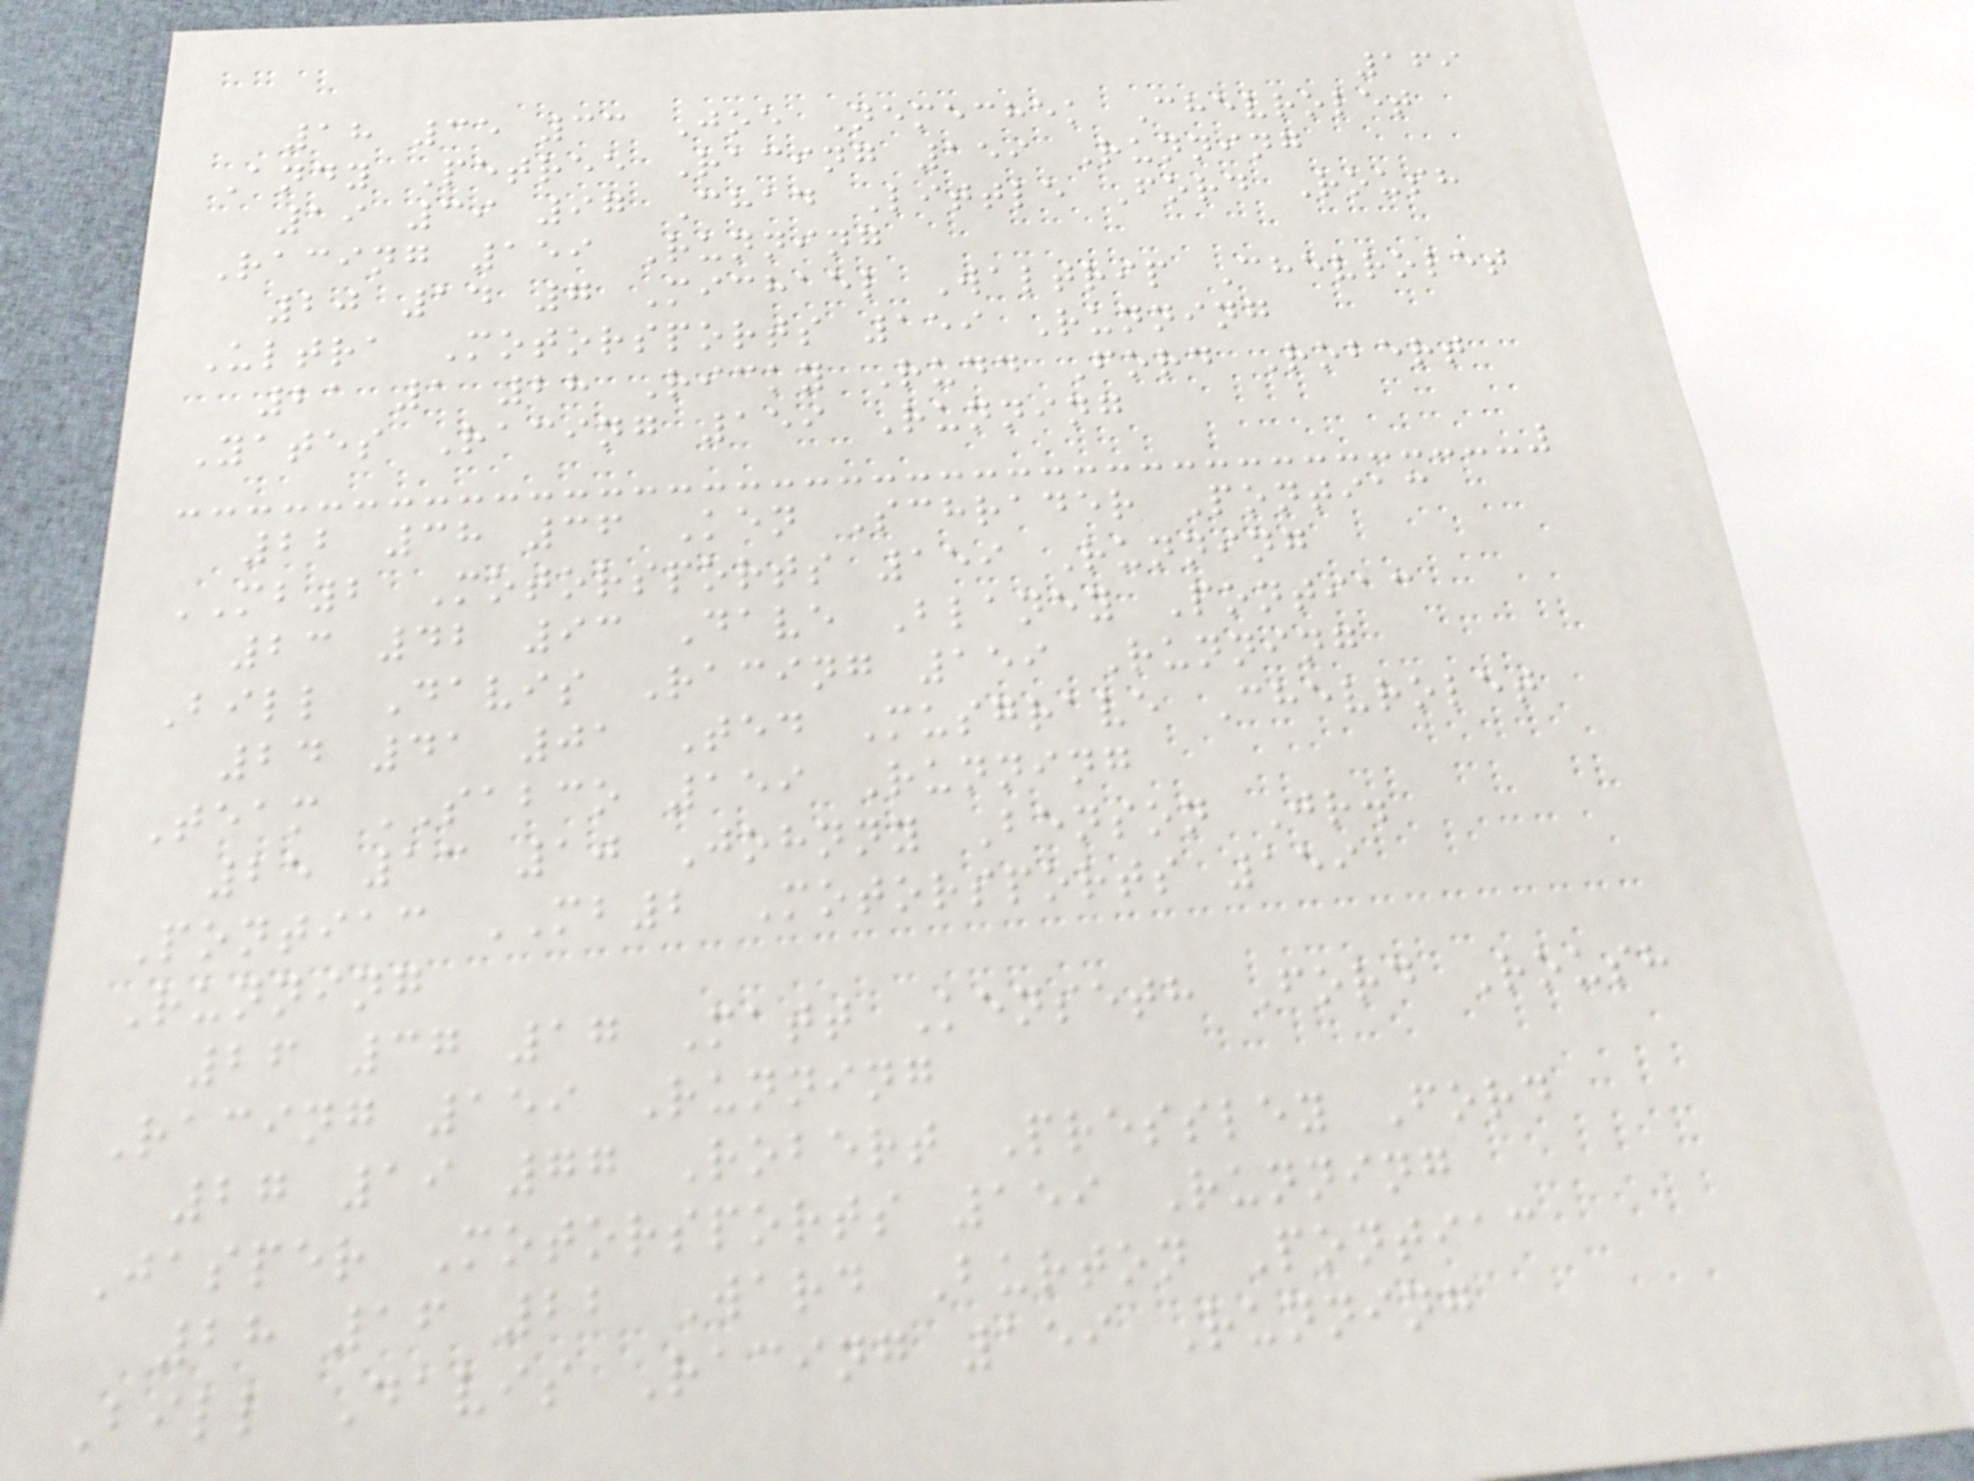169
18 35 33 Joe Nemechek Chevrolet
Andy Petree Racing 159 Running
19 39 97 Chad Little Ford Roush
Racing 159 Running
20 14 7 Michael Waltrip Chevrolet
Ultra Motorsports 159 Running
21 1 28 Ricky Rudd Ford Robert
Yates Racing 159 Running
22 38 36 Ken Schrader Pontiac
MB2 Motorsports 159 Running
23 42 93 Dave Blaney Pontiac
Bill Davis Racing 159 Running
24 41 01 Ted Musgrave Chevrolet
Team SABCO 159 Running
25 13 10 Johnny Benson Jr.
Pontiac MB2 Motorsports 159
Running
26 37 17 Matt Kenseth Ford Roush
Racing 159 Running
27 19 77 Robert Pressley Ford
Jasper Motorsports 159 Running
28 16 22 Ward Burton Pontiac
Bill Davis Racing 159 Running
